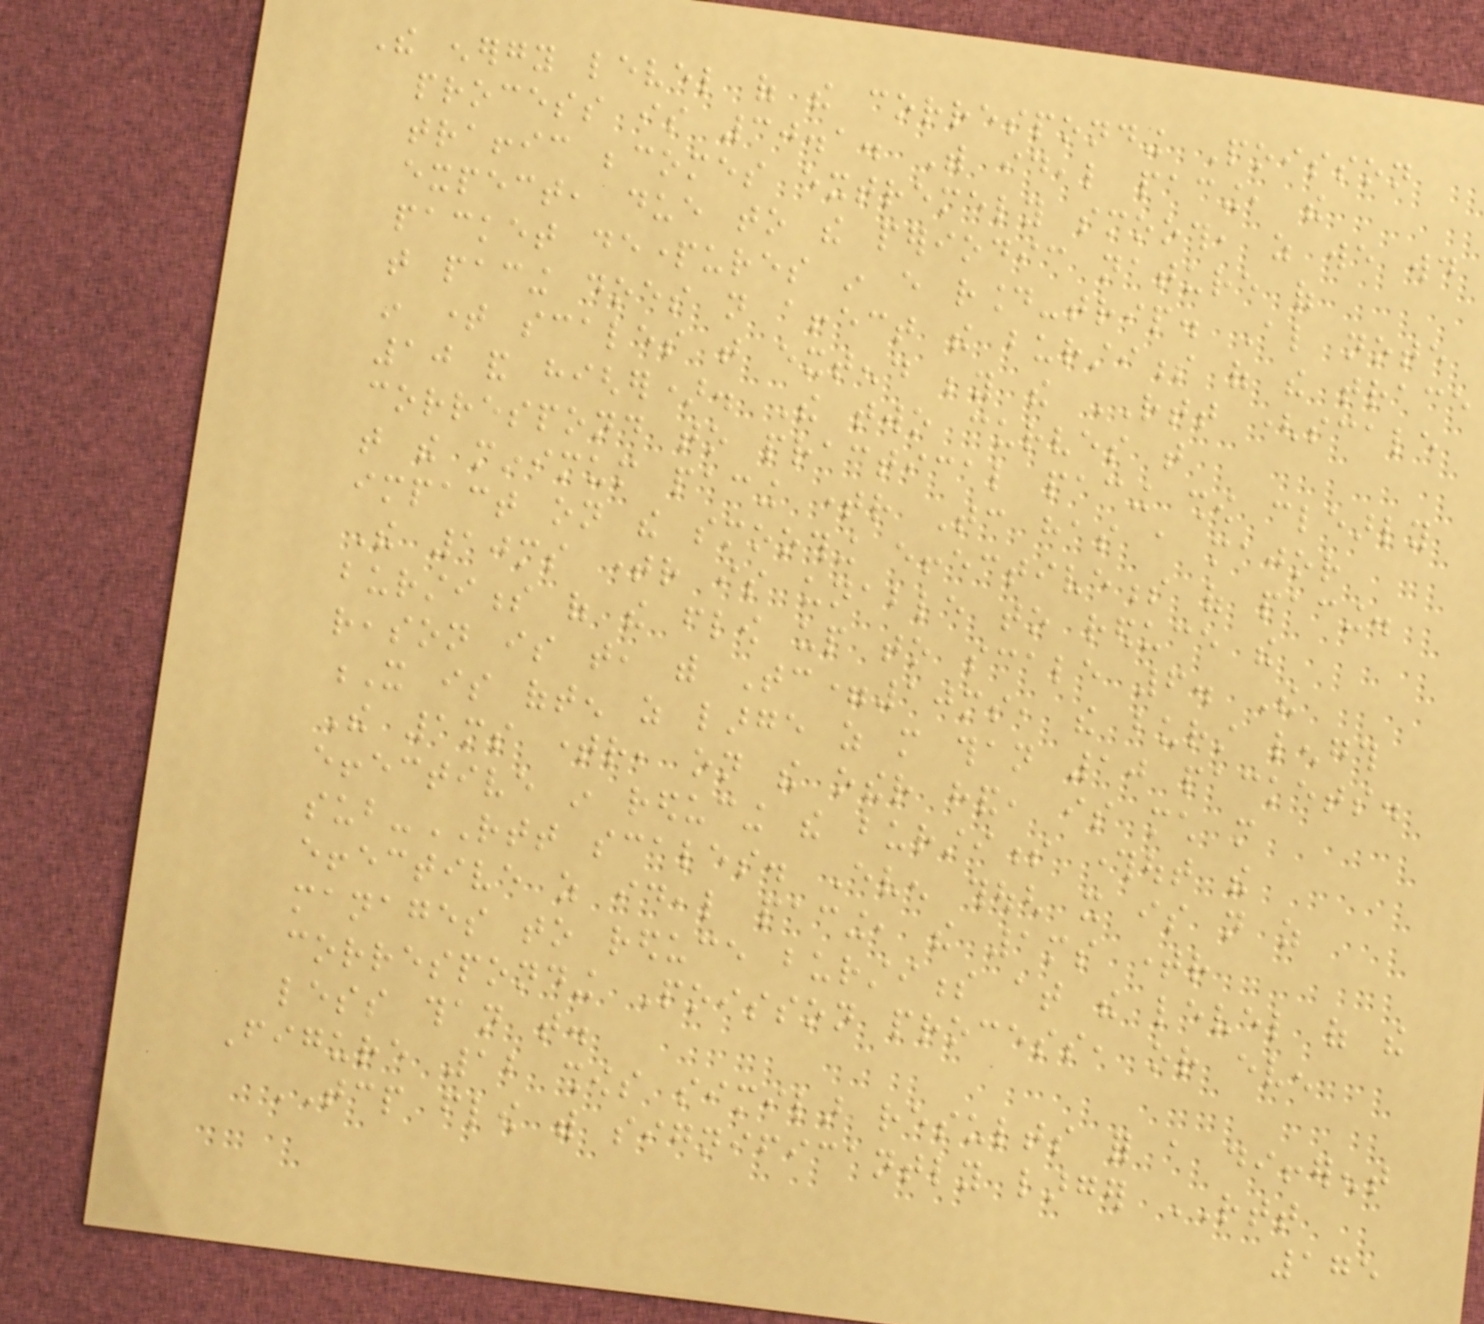The energy level of the corresponding Poisson
process is 30.1. With ideal pacing, the
traffic becomes extremely smooth, as we would
expect, due to the periodic nature of
packet departures in every round-trip. Also note
that pacing does not affect the burstiness of the trace
in time scales that extend beyond the RTT (scale
10 and higher). The two curves that
correspond to practical pacing show clearly
that the minimum pacing timer Tc has a major
impact on the smoothing effectiveness of pacing.
The 10ms timer is unable to reduce the
burstiness of the flow up to scale 6. The
reason is that, with Tc=10ms, the burst length
X is often as large as more than 10 packets.
The 1ms timer, on the other hand, is much more
effective in reducing the burstiness throughout the
sub-RTT scales. Even though it is not as
effective as ideal pacing, the 1ms timer
manages to reduce burstiness at the level of the
corresponding Poisson process, or even
less than that.
Figure 12 shows similar results for a different
TCP flow with significantly larger RTT
175
